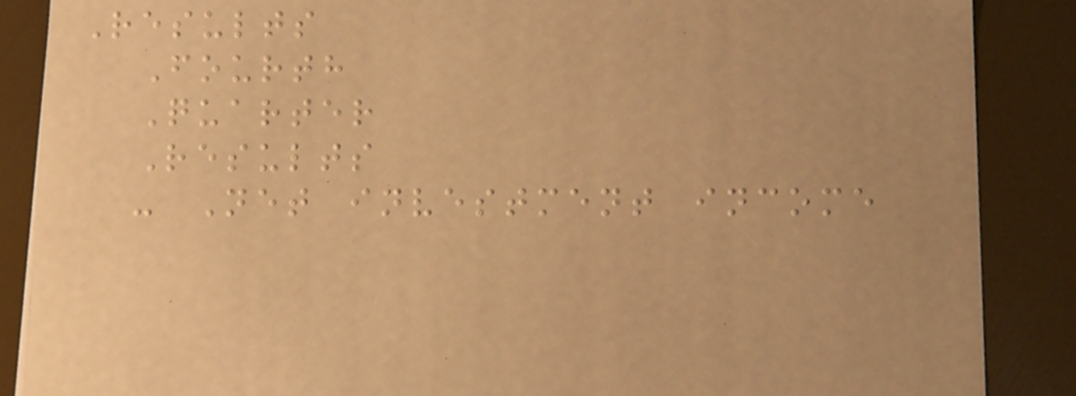Results
Fourth
Quarter
Results
- Net investment income
